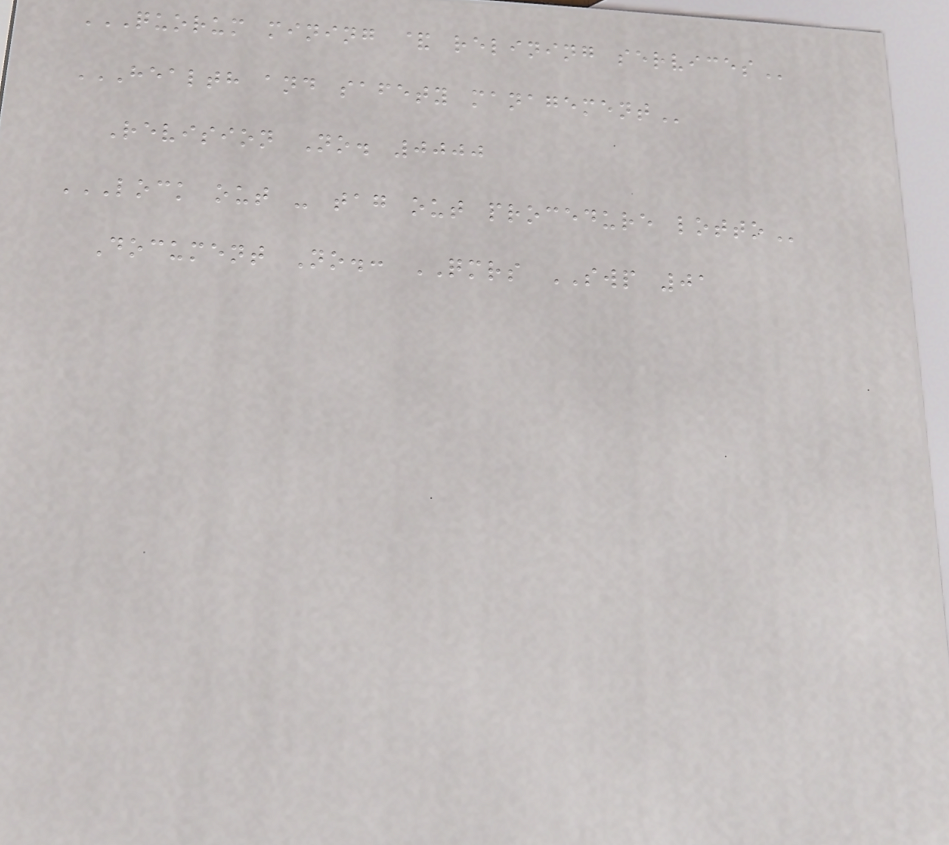QUORUM MINING & RELINING SERVICES
HEALTH AND SAFETY MANAGEMENT
Revision No. 0000
LOCK OUT - TAG OUT PROCEDURE LOTTO
Document No.: QMRS SWP 01
